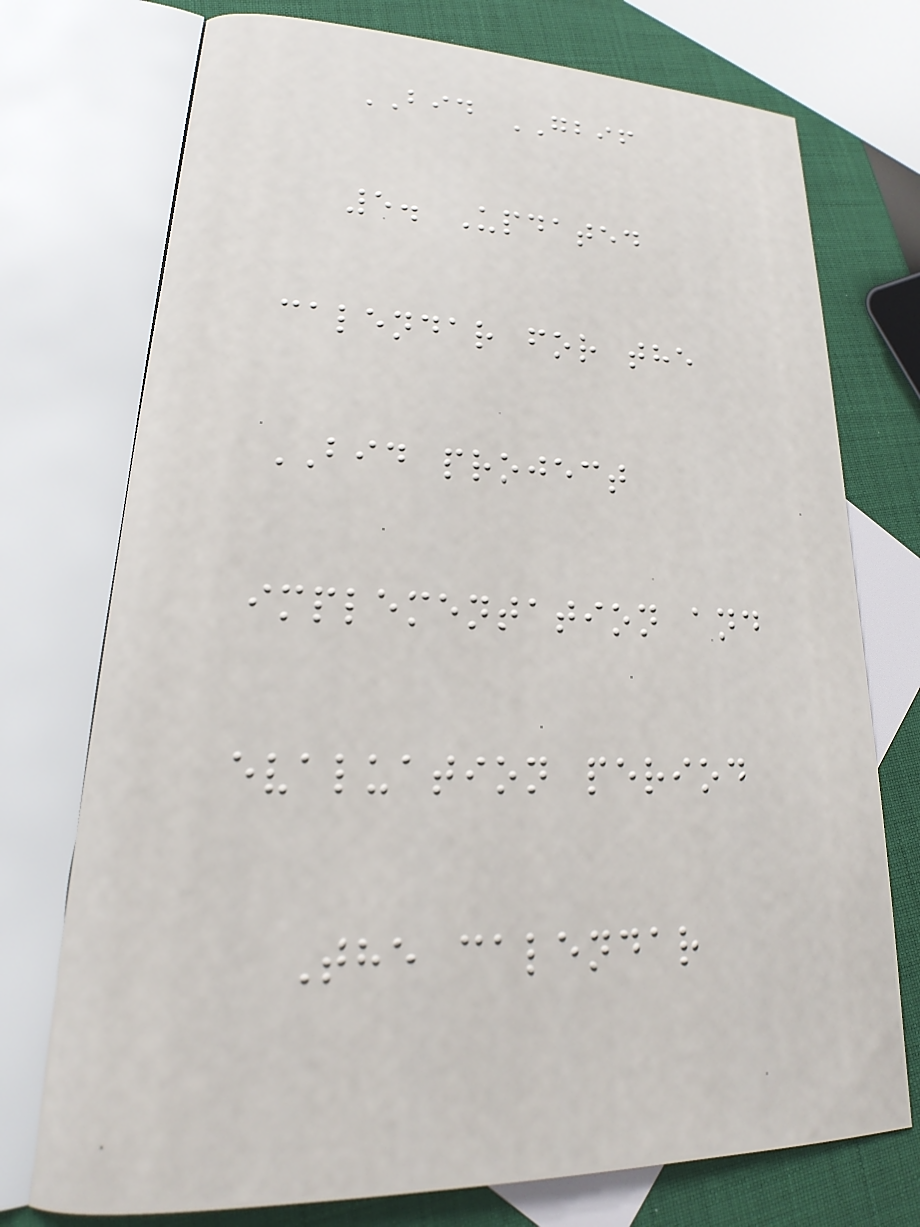BID GBIF
5. Updated
calendar for the
BID project
implementation and
evaluation period
The calendar
